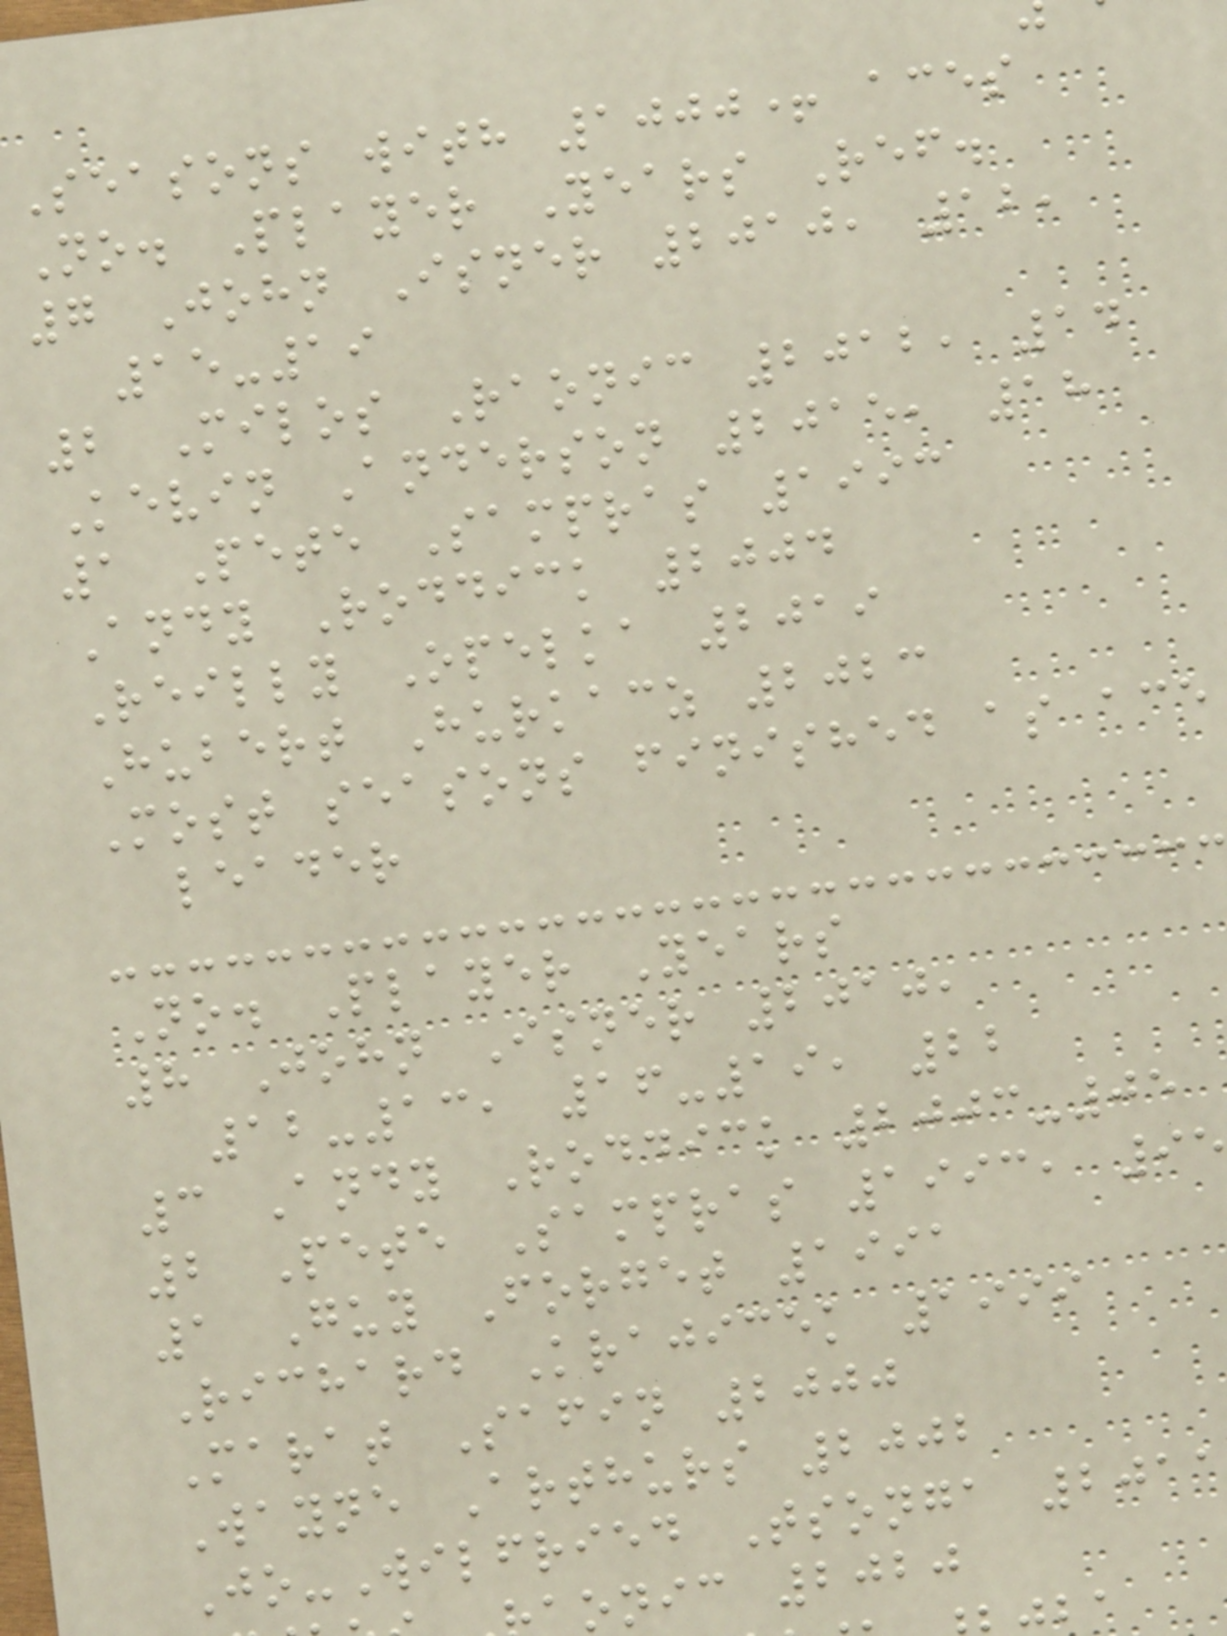Seasons with 1000+ aces
No. Player Years Ref.
7 John Isner 2010, 12,
15-19
2 Milos Raonic 2012, 14
Kevin Anderson 2015, 18
1 Pete Sampras 1993
Andy Roddick 2004
Reilly Opelka 2019
Hubert Hurkacz 2023
Most seasons finished as ace
leader
No. Player Years
8 John Isner 2010,
12-13, 16-19, 22
3 Andy Roddick 2003-05
2 Pete Sampras 1993, 95
1 Guy Forget 1991
Richard Krajicek 1999
Marat Safin 2000
Wayne Arthurs 2002
Jo-Wilfried Tsonga 2011
onic 2020
